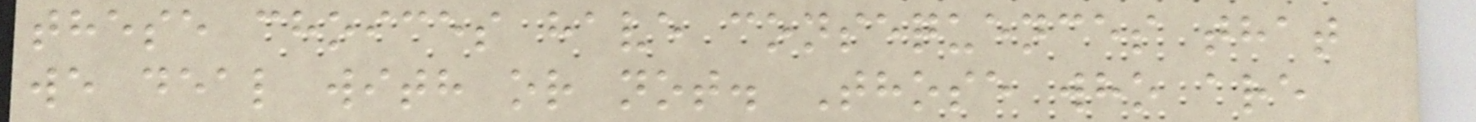these choices have consequences that
we deal with or not. Those who are
